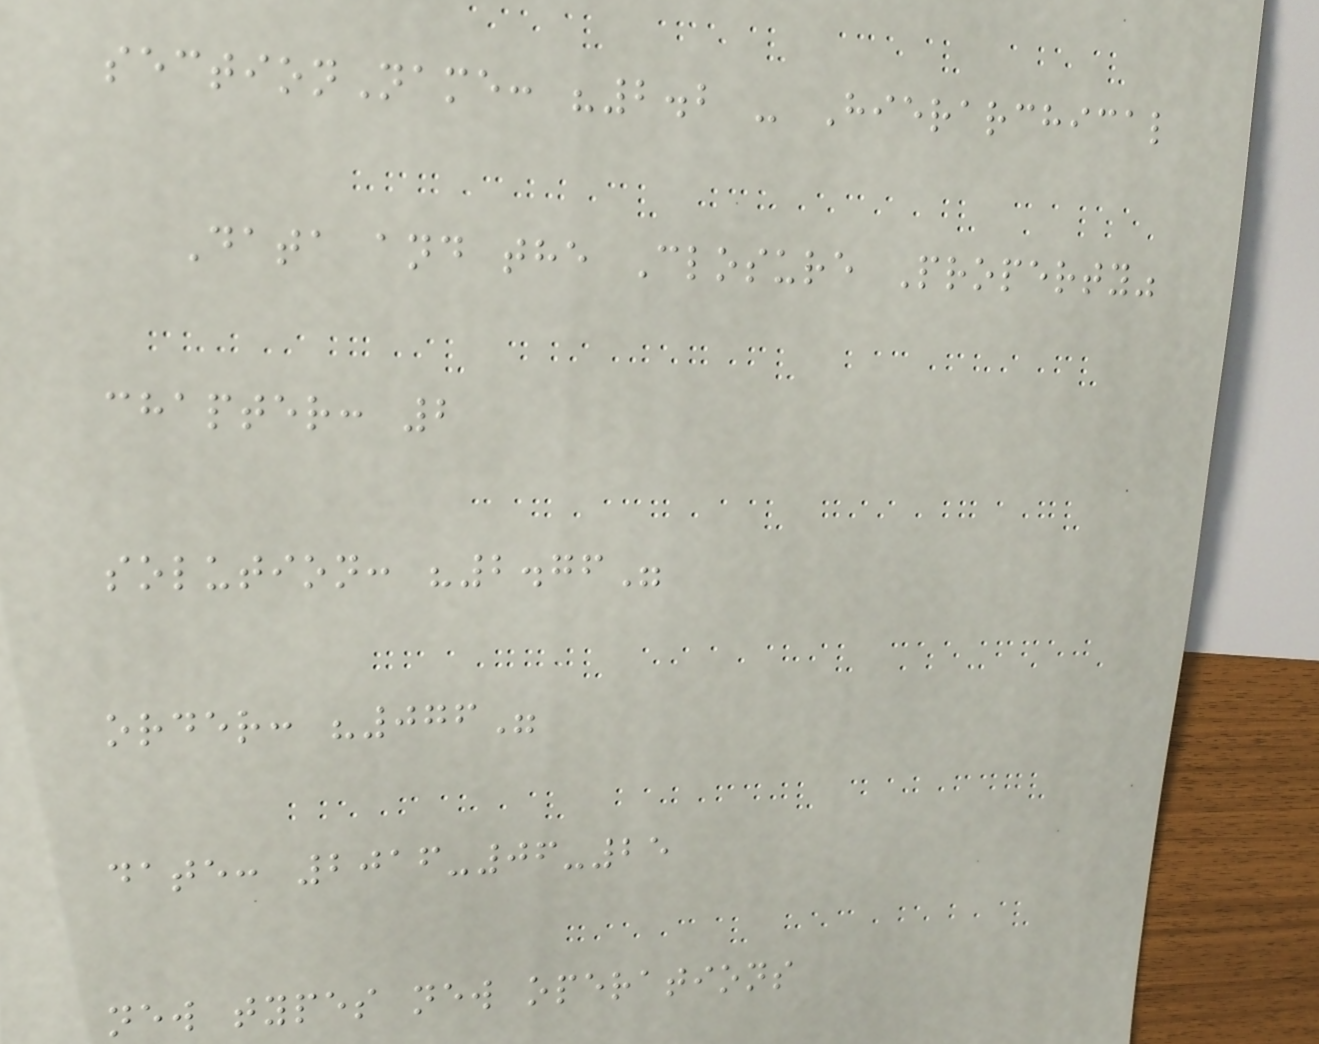sectionName: "2.2 - Hierarchical
Data and the Closure Property"
chapter: 2
solution: "2.76"
order: "076"
date: 2016-06-25
new types new operations
